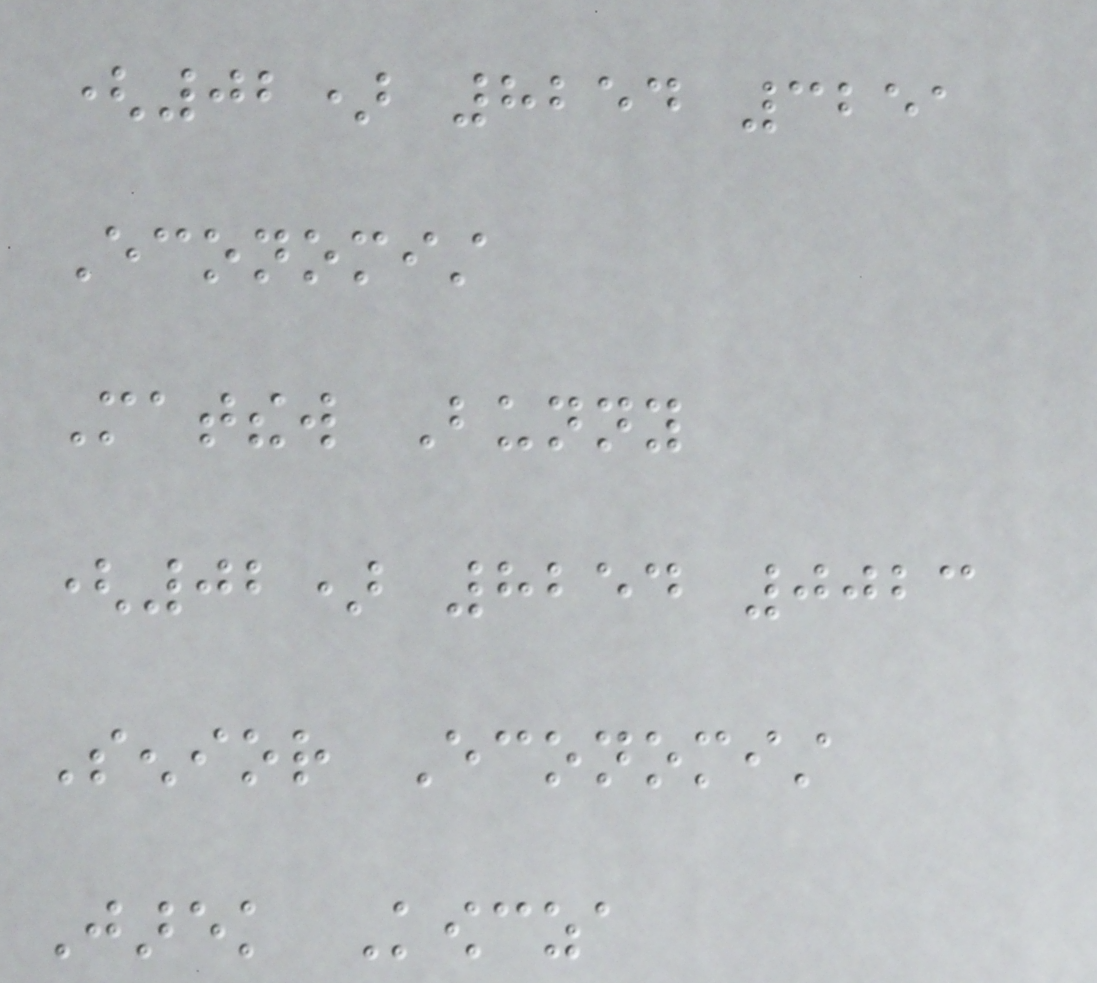(02) 8254 3251
Economist
Matthew Bunny
(02) 8254 0023
Senior Economist
Jarek Kowcza
